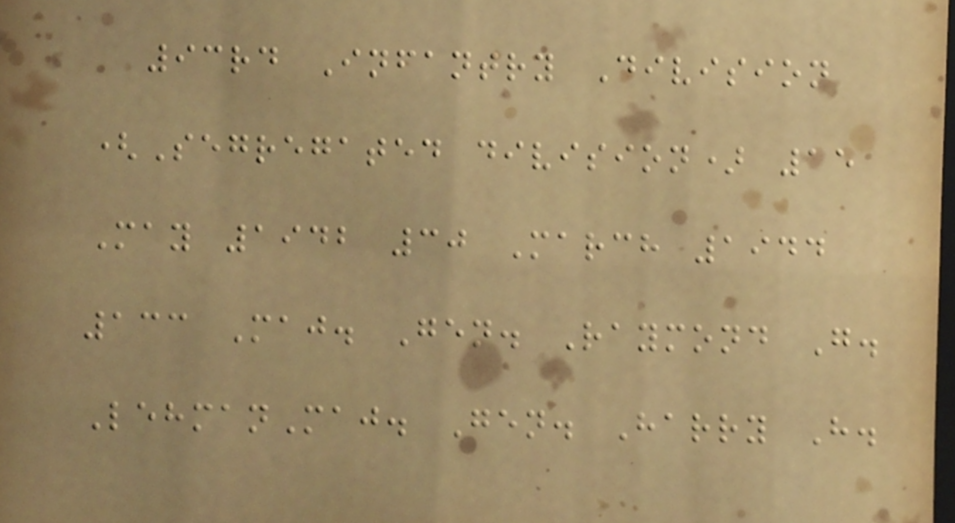93rd Infantry Division
(Segregated division) 15
May 1942 30 March 1944
133 Maj. Gen. Raymond G.
LehmanMaj. Gen. Harry H.
